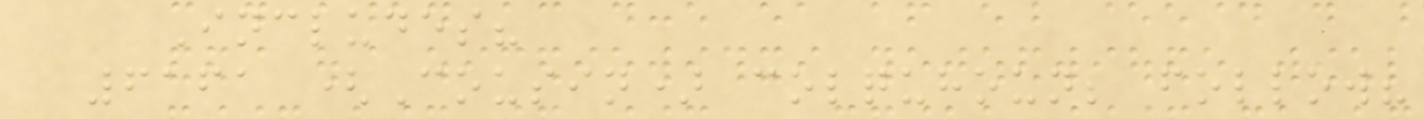Includes?
6161 (Cousin) colquhoun; follow?
